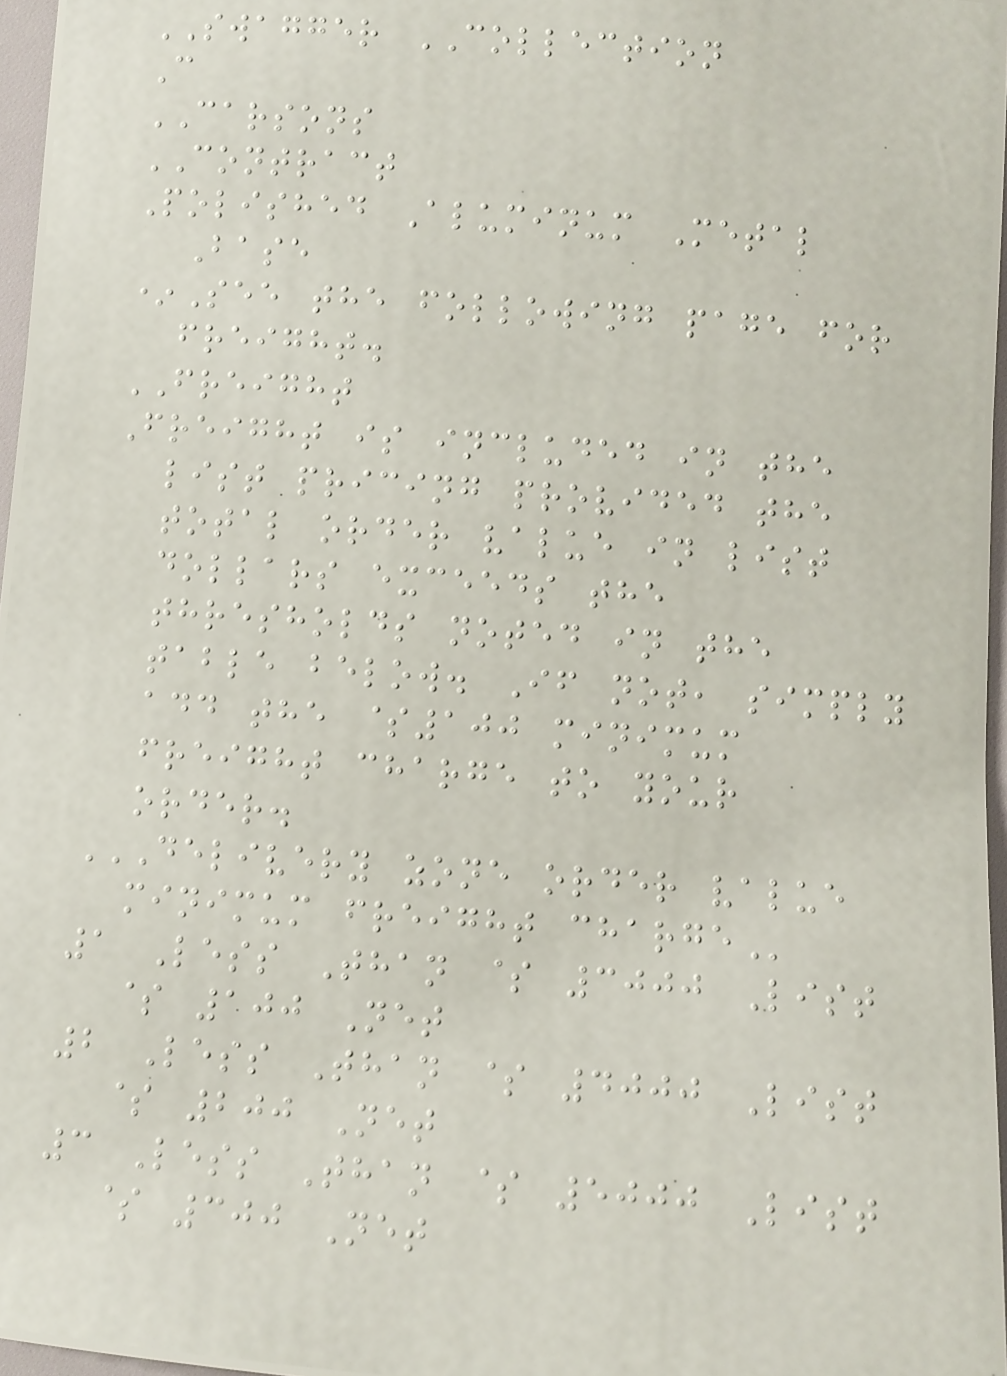SWAGGER COLLECTION
C
CARSONS
CONTRACT
Polished Aluminum Metal
Base
*See the following page for
freight.
FREIGHT
Freight is included in the
list pricing provided the
total order value in list
dollars exceeds the
thresholds noted in the
table below. If not, simply
add the $100 minimum
freight charge to your
order.
DELIVERY ZONE ORDER VALUE
MINIMUM FREIGHT CHARGE
1 Less Than $ 3000 List
$ 100 Net
2 Less Than $ 4000 List
$ 200 Net
3 Less Than $ 5000 List
$ 300 Net
